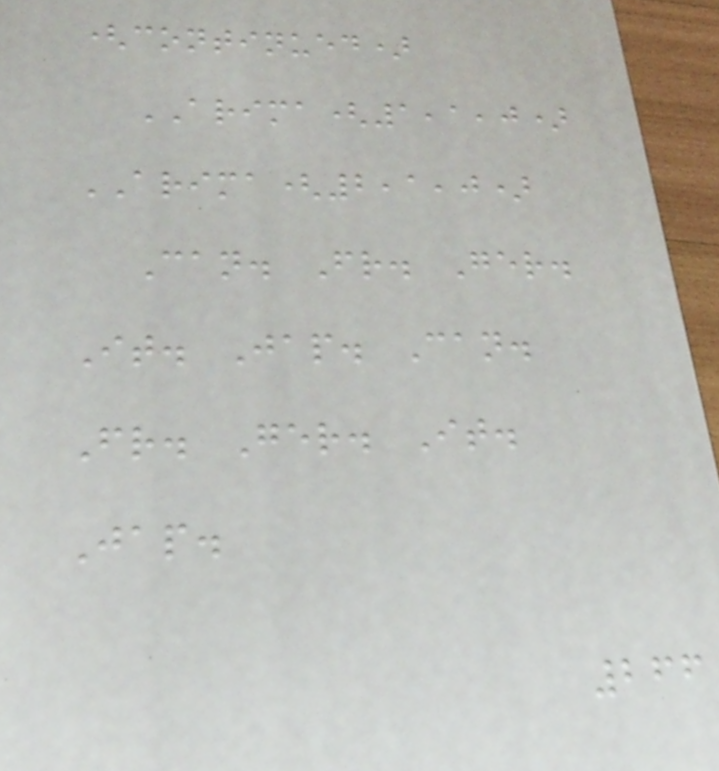(continued)
ARIMA(1,1,0)
ARIMA(2,1,0)
Can. Fr. Ger.
It. Jap. Can.
Fr. Ger. It.
Jap.
266
